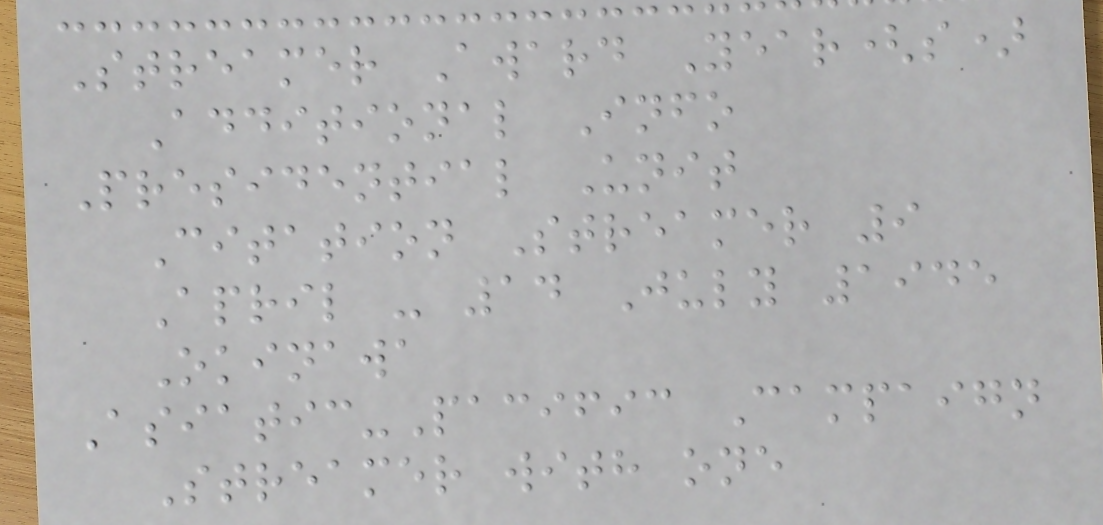Streamer Award Year(s)
Additional Info
Presidential Unit
Citation Streamer 9
April - 14 July 1945
Okinawa
Asiatic-Pacific Campaign
Streamer with one
